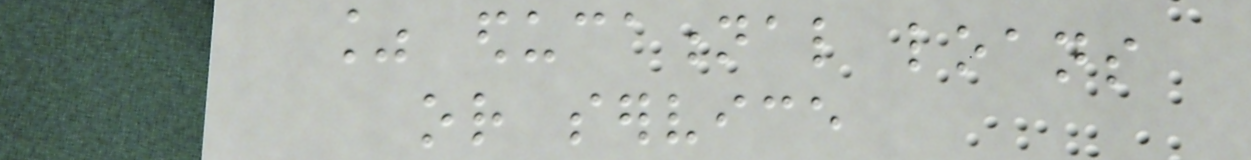% educational loans
or service
